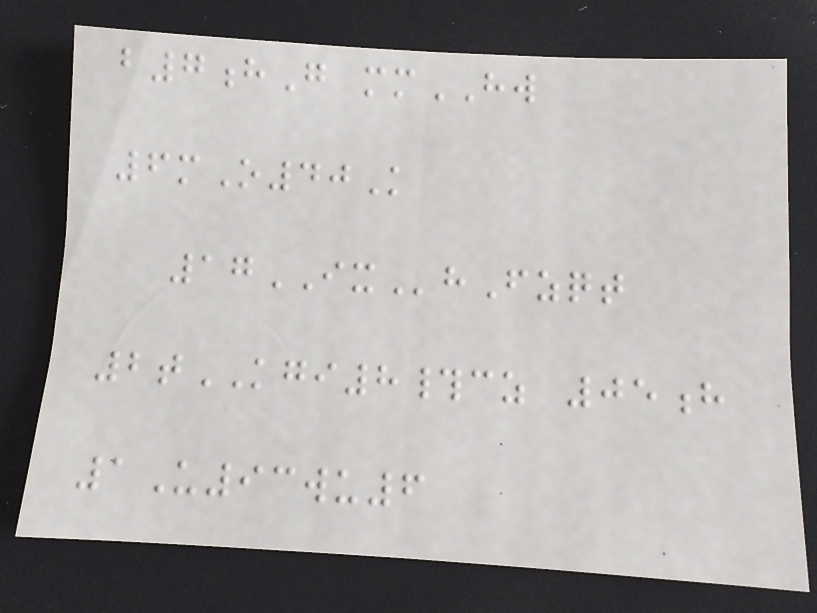b7hG mmHW
6mO40K
17IXhFzqt
2tKGI8#cz 05h
1U93wu6
